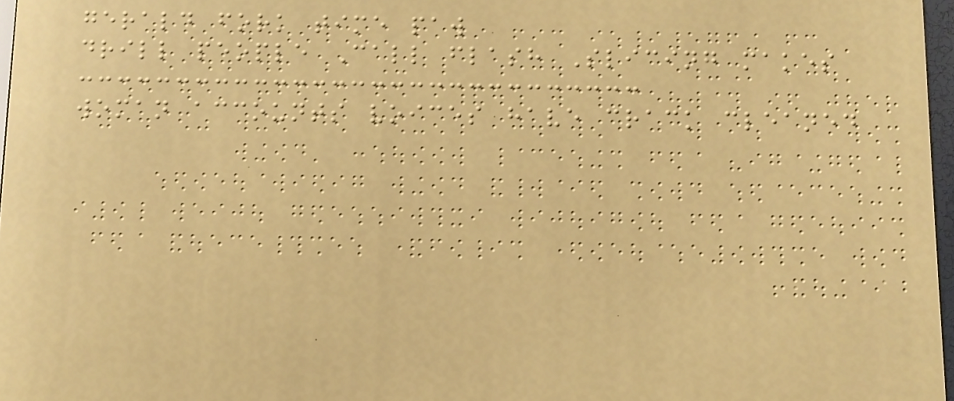gerald fork time paw
drill people Call flash Slicing makes
woman accounts voices have crack cleaned
